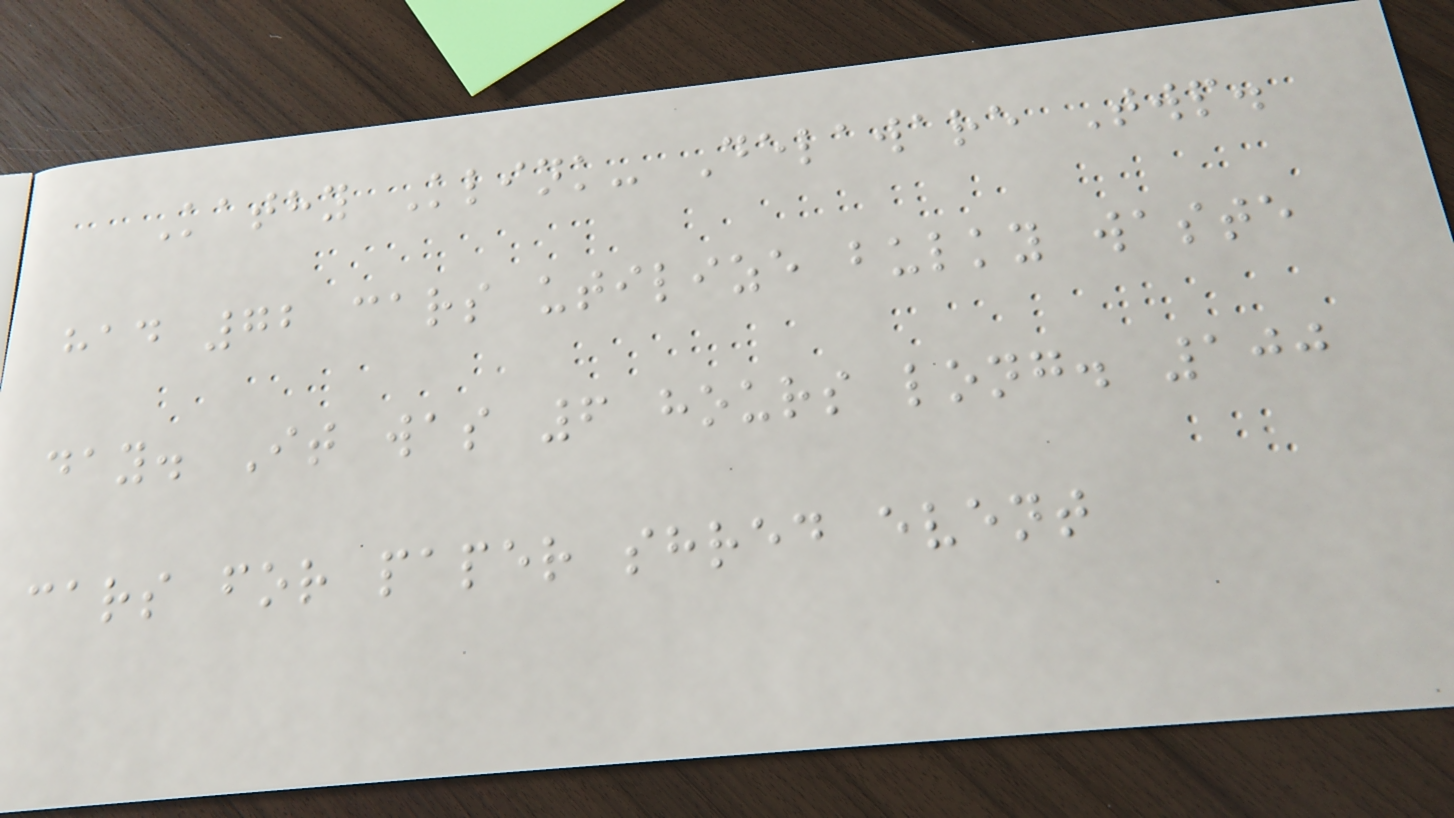Kathy Klink- Delaware Twp.
had 72 cars utilize bulky waste
day. It was 6 hours long. 100
cars for paper shred event
